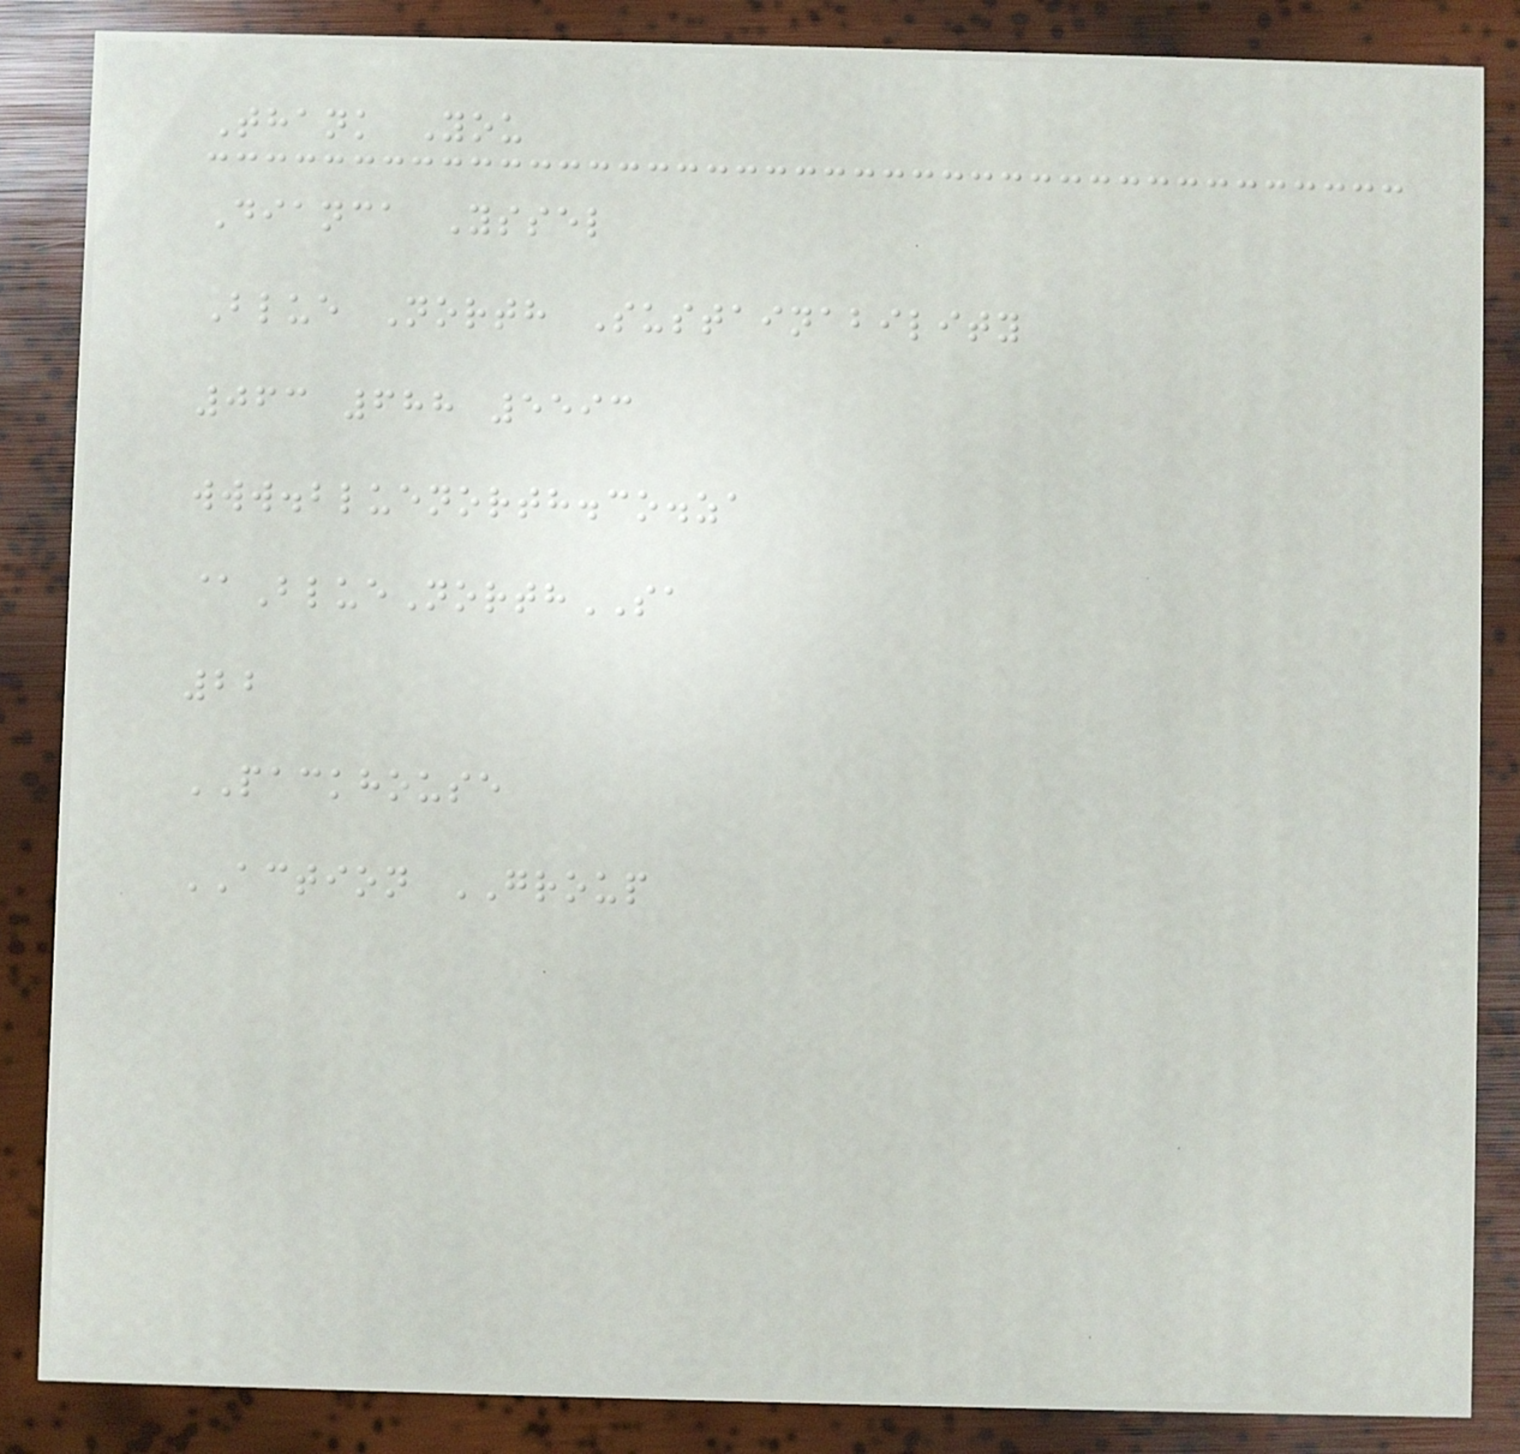Thank You
Dianca Yssel
Blue North Sustainability
063 688 5593
www.bluenorth.co.za
@BlueNorthSA
22
PACKHOUSE
ACTION GROUP
